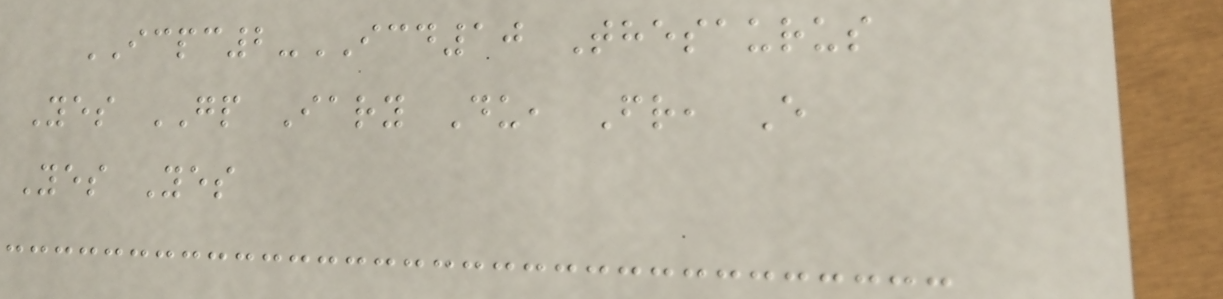ICPC2-ICD10 Thesaurus
Yes GP Iary Du, Fr, E
Yes Yes
